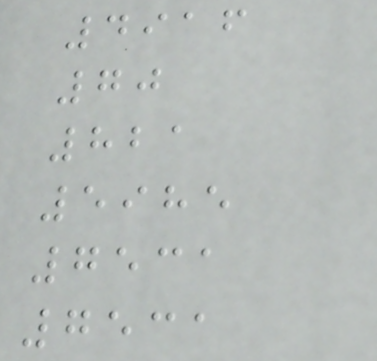4916
70
821
5985
7531
7531
